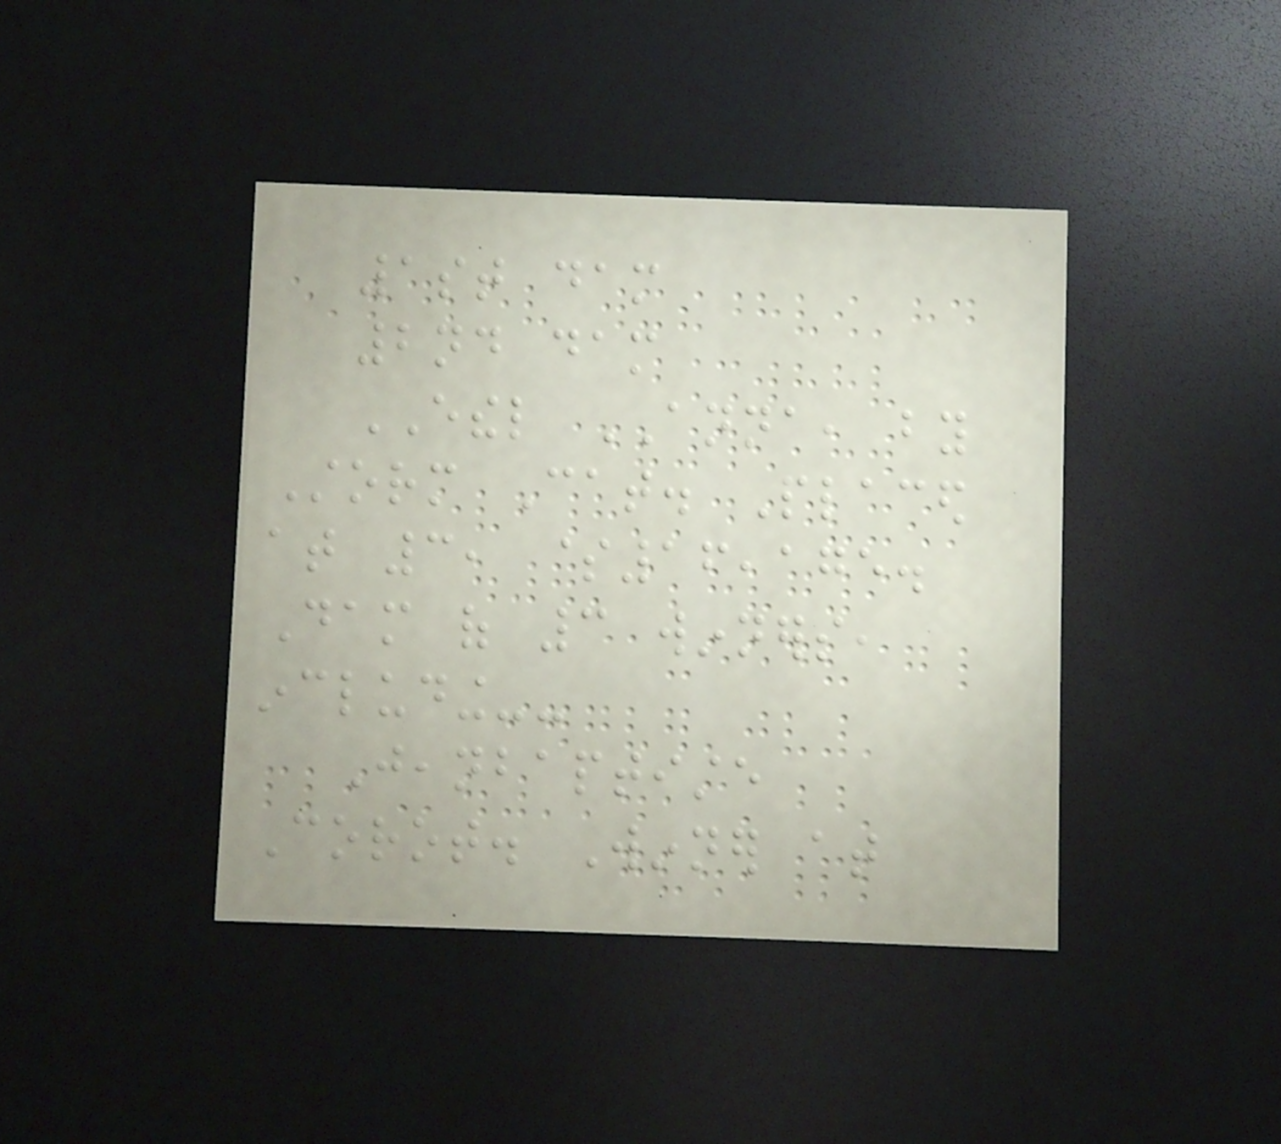1st dam
2nd dam
ETHEL ANNA, by
Storm Cat. Placed
at 3, $16,175.
Dam of 3 winners,
including--
Jeanbaptiste
Corot. Winner at
